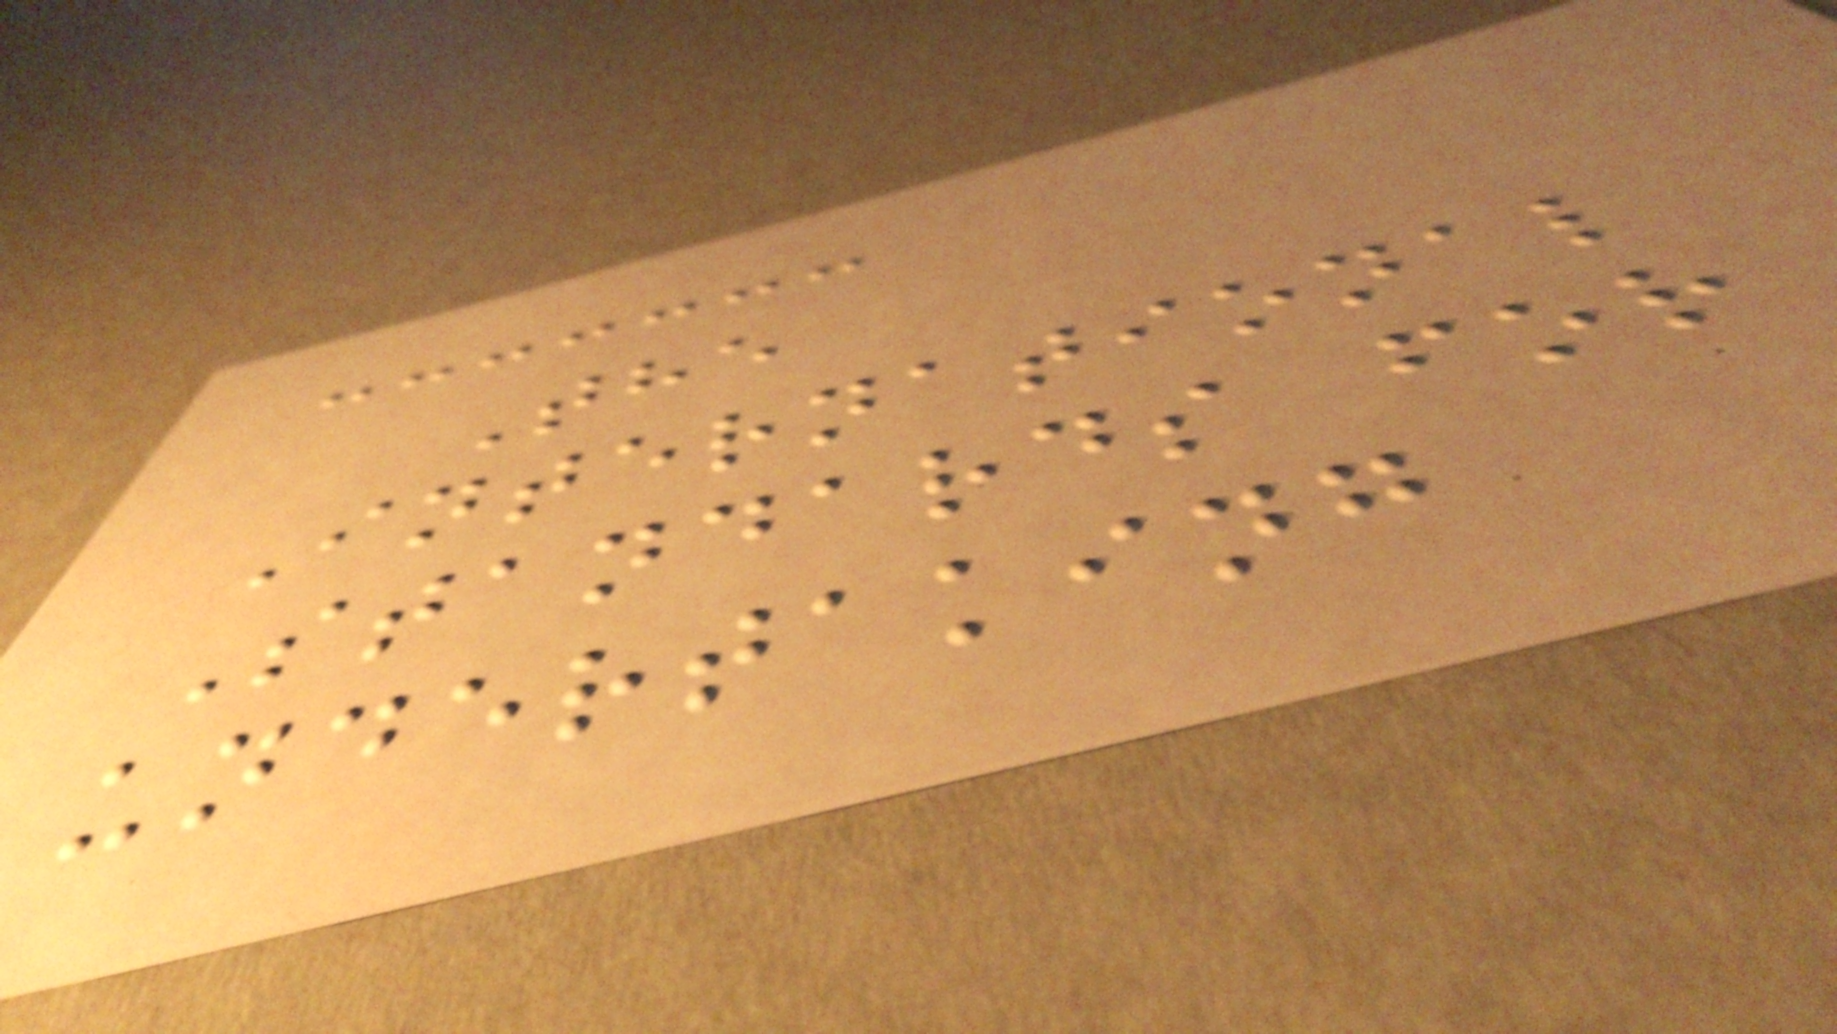The
International
Standards for
undertaking
